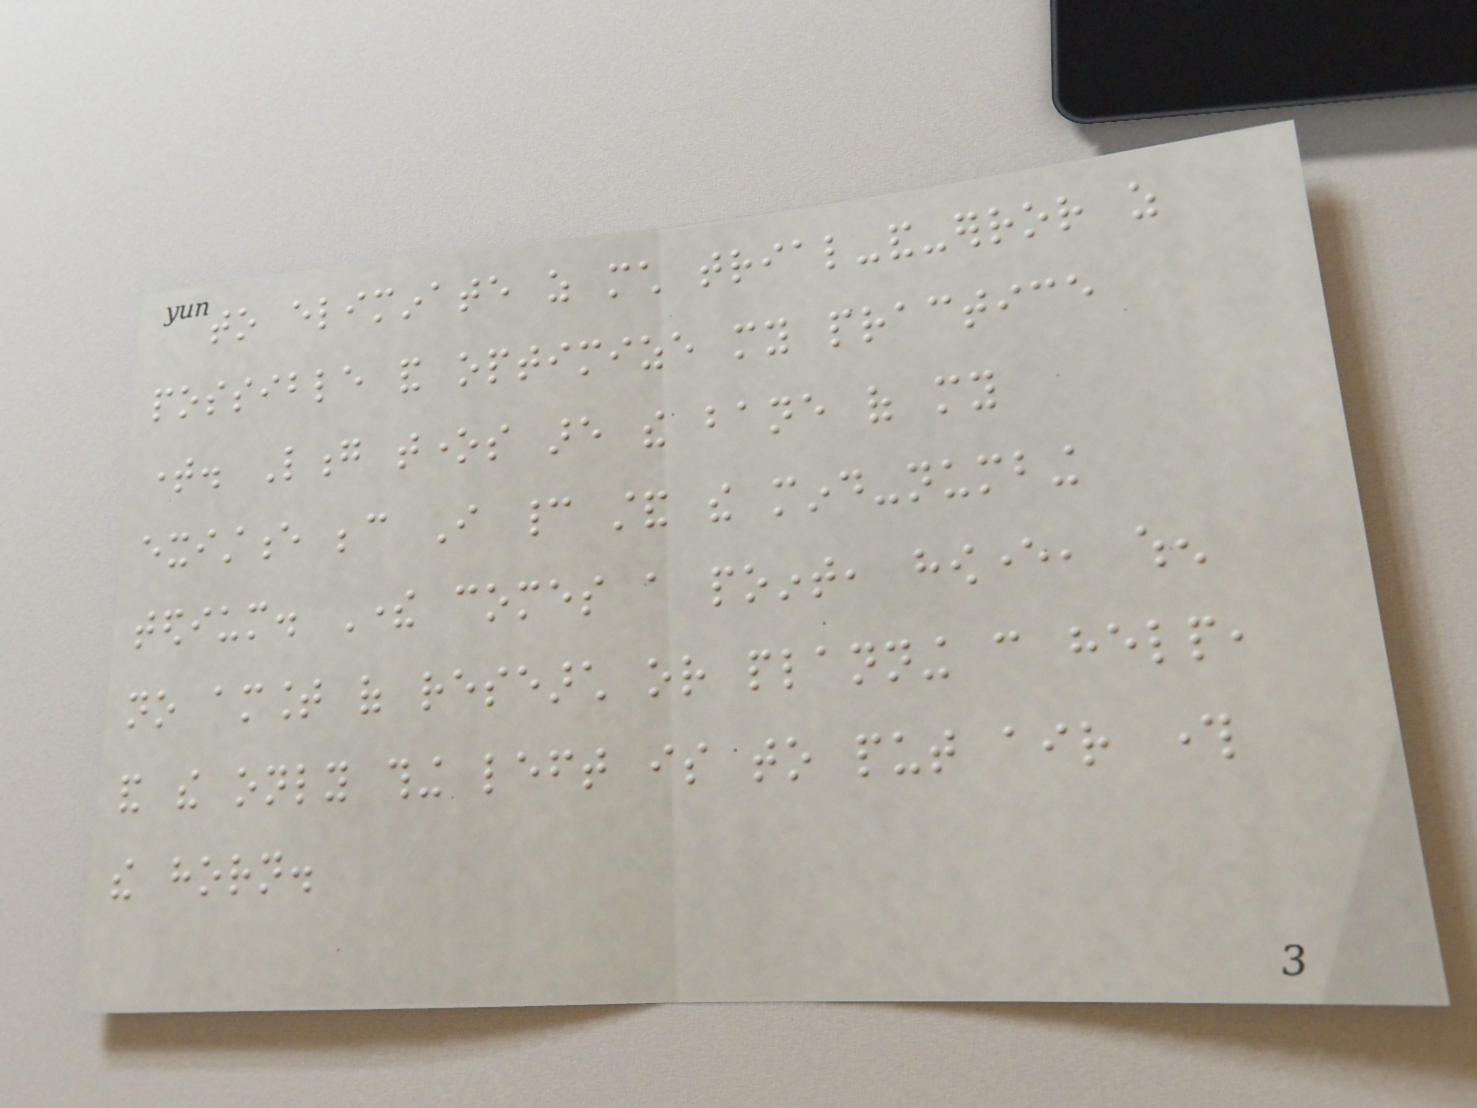to eliminate as much trial-and-error as
possible and optimize my practice
time. Long tones are the bane of my
existence because I cannot stand the mind-numbing
tedium. There comes a point, however, when
no amount of research or planning can help,
and the only thing left is to put air through
the horn.
